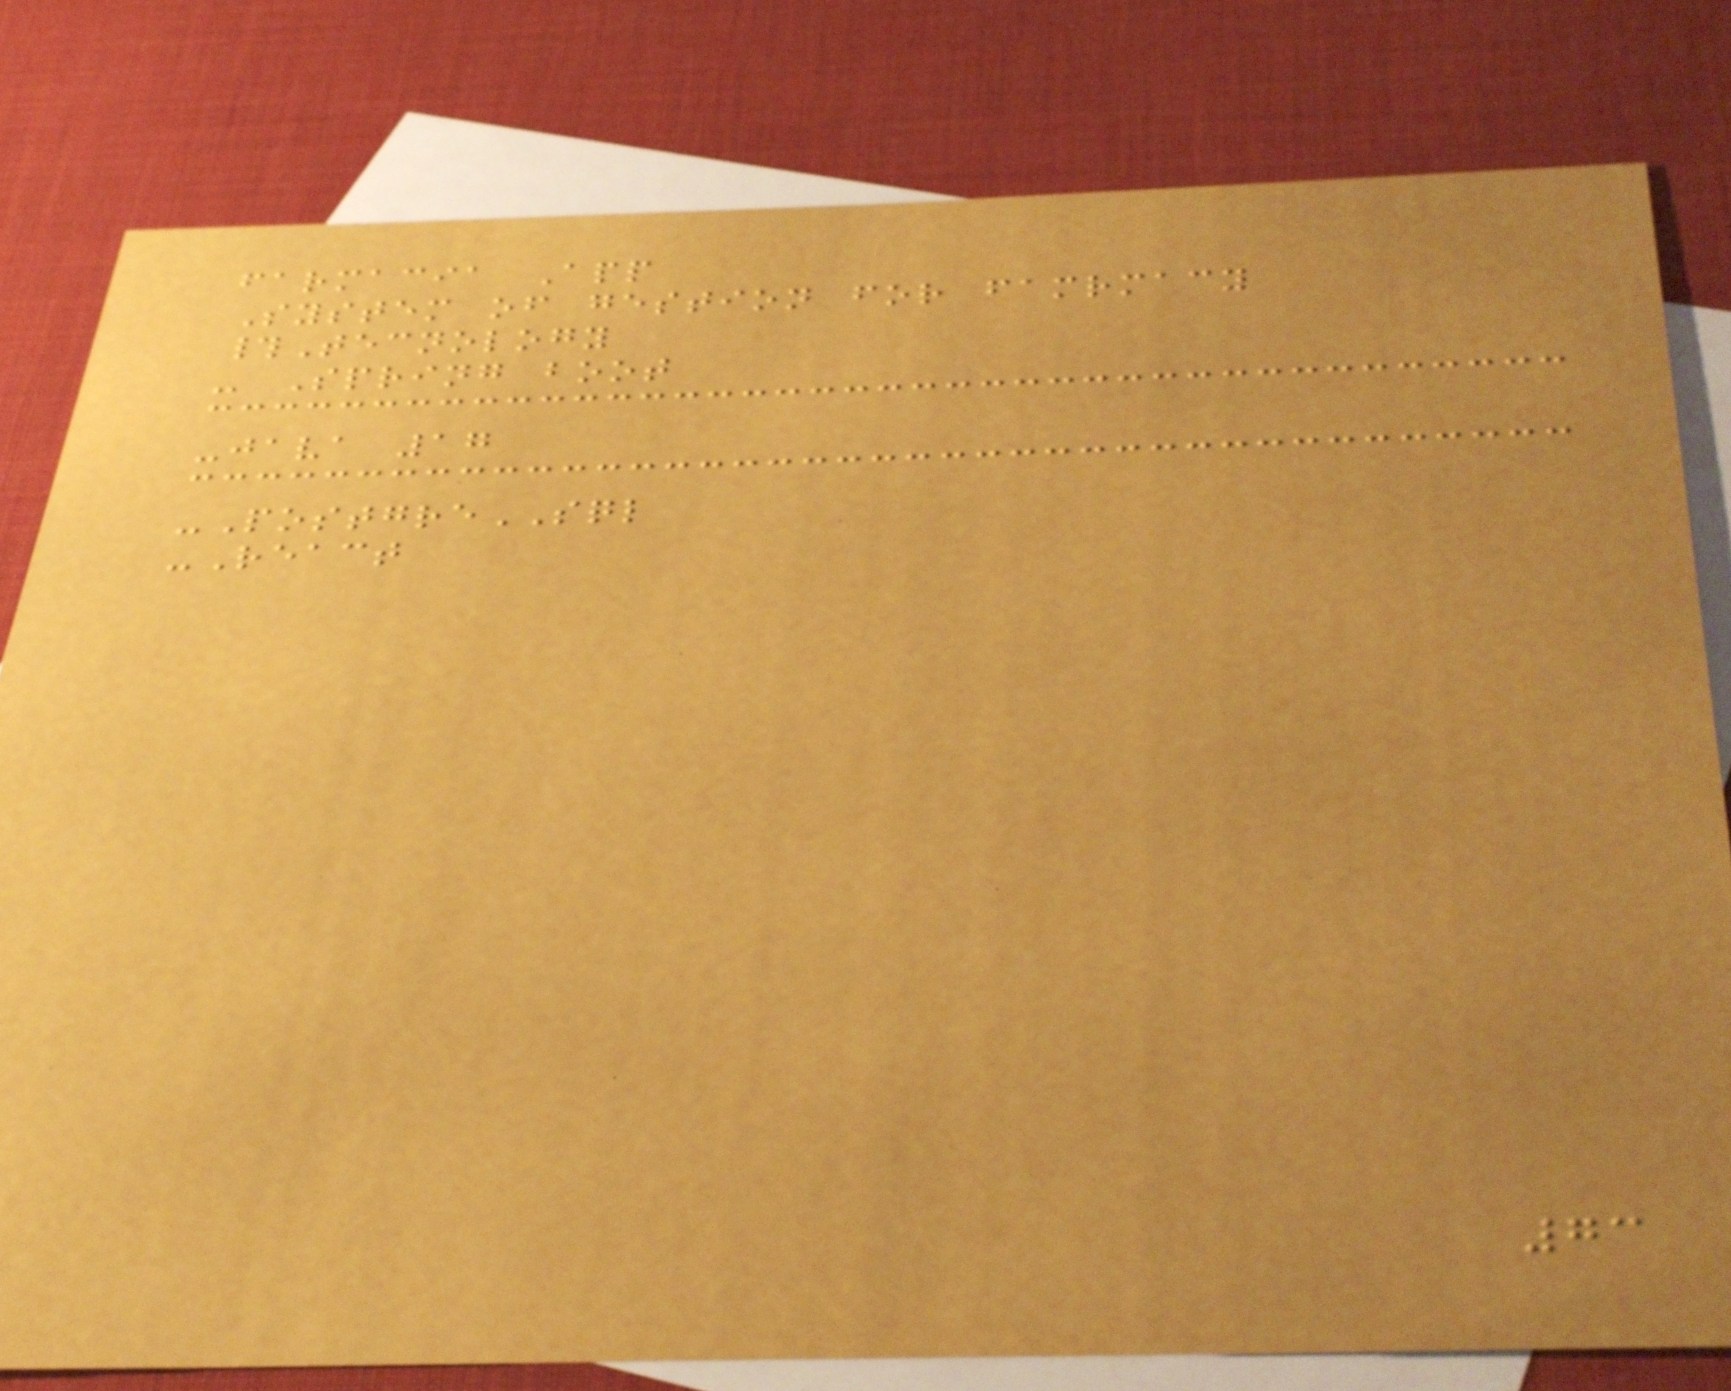farmacia App
System of gestion for famrmacy
#Tecnology
- Spring boot
-java 17
-PostgreSQL
-React
73
